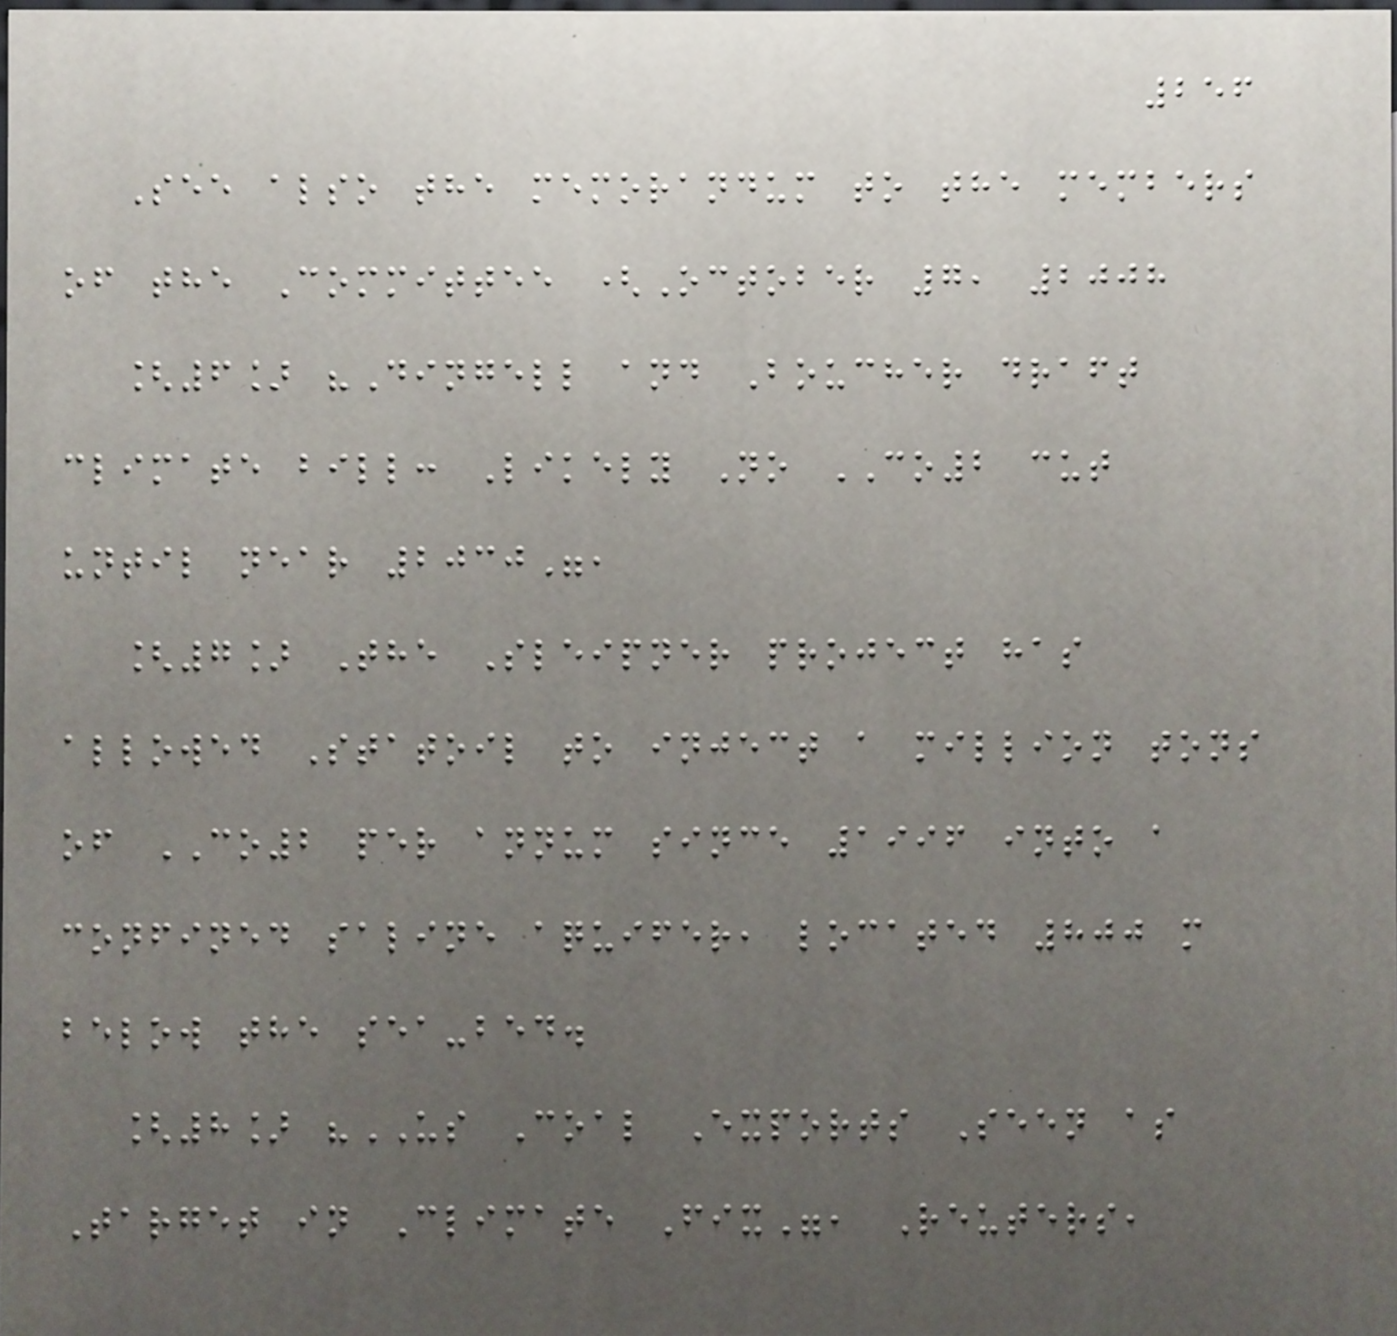256
See also the memorandum to the members
of the Committee (October 7, 2008
[6] "Dingell and Boucher draft
climate bill: Likely No CO2 cut
until near 2030",
[7] The Sleipner project has
allowed Statoil to inject a million tons
of CO2 per annum since 1996 into a
confined saline aquifer, located 800 m
below the sea-bed.
[8] "US Coal Exports Seen as
Target in Climate Fix", Reuters,
